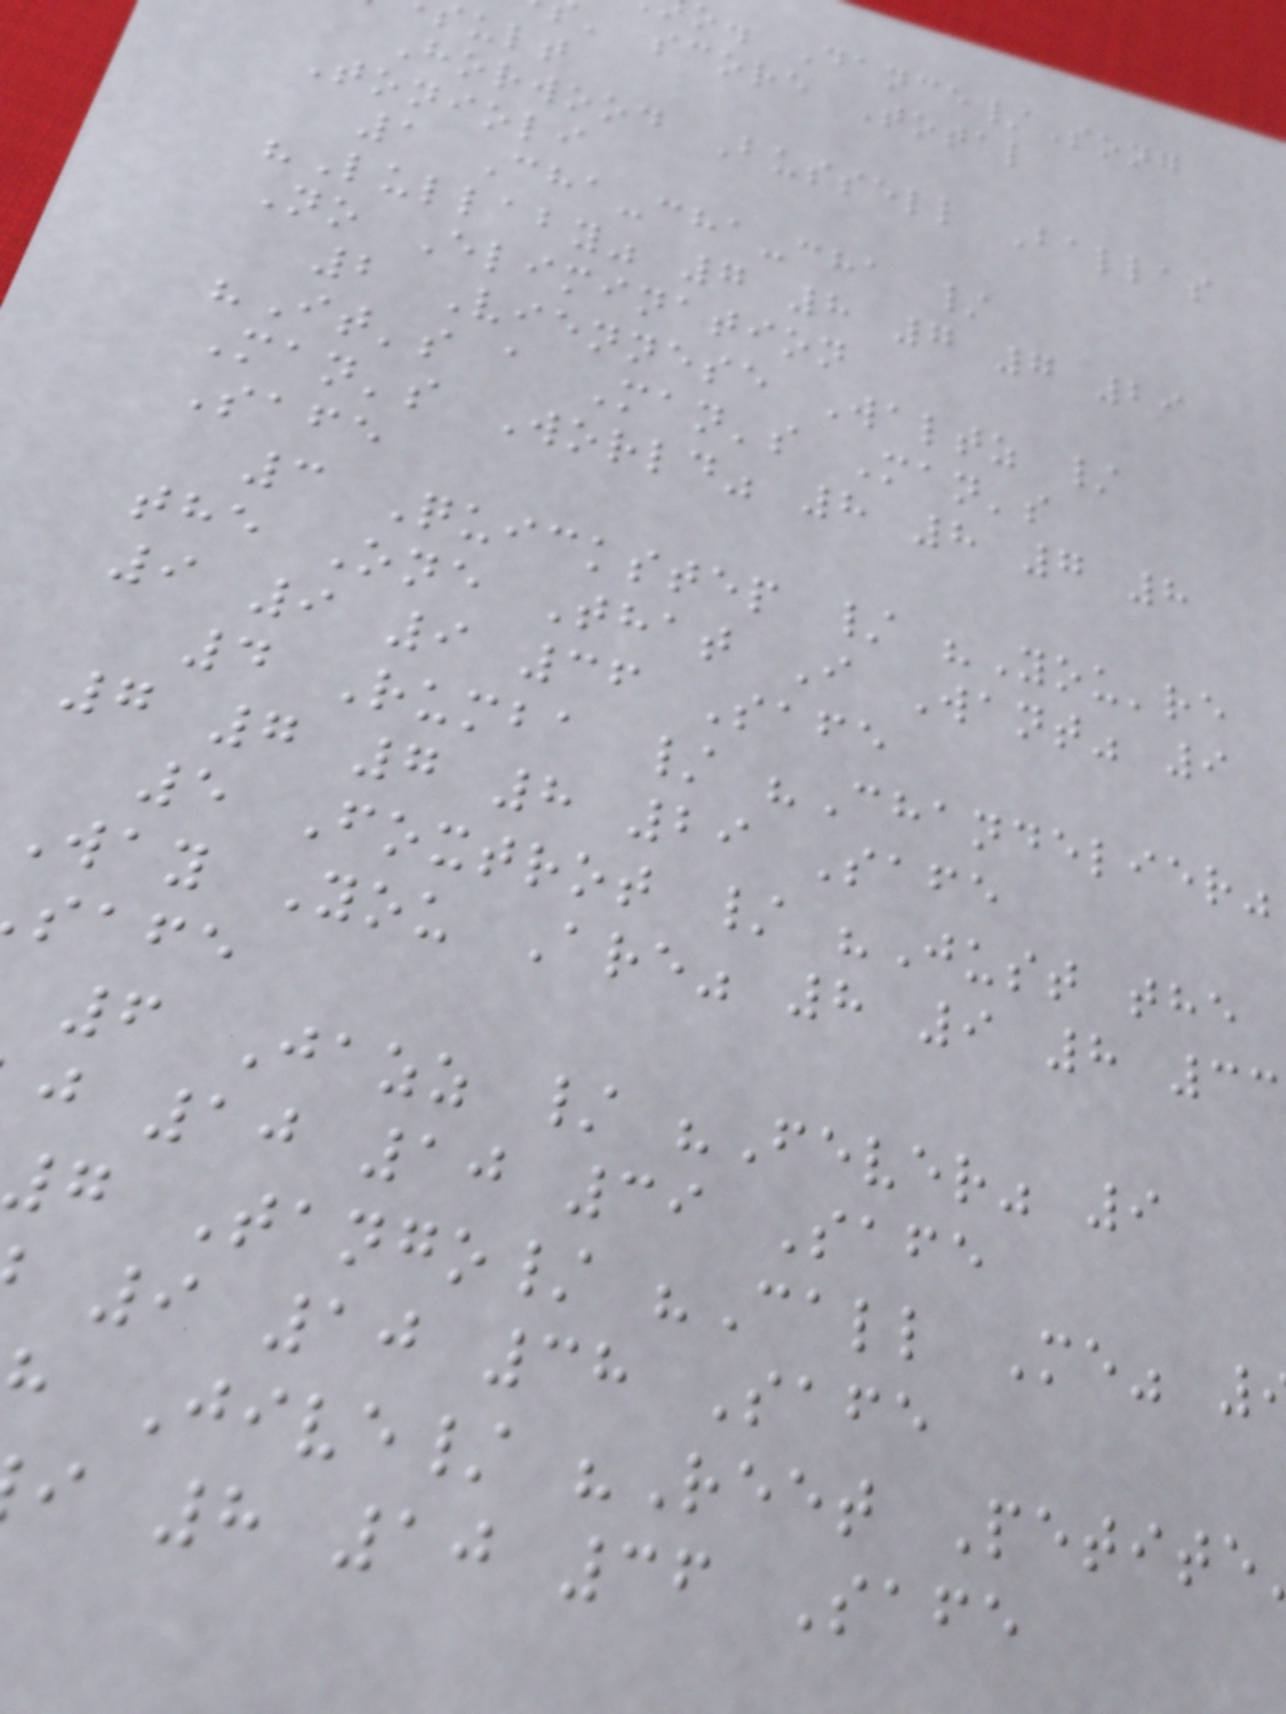o. Dance/Song
' score Total
Horwood Bussell Ballas
Tonioli
1 Cha-cha-cha /
"Lullaby" 7 8 7 7 29
No Elimination
2 Viennese Waltz /
"It's a Man's Man's
Man's World" 8 8 7 8
Safe
3 Quickstep / "You're
the One That I Want" 9
9 9 9 36 Safe
4 Rumba / "Chandelier"
7 7 7 8 29 Safe
5 Foxtrot / "Just the
Way You Are" 8 9 8 33
safe
6 Jazz / "Fever" 9
j 10 10 39 Safe
7 Tango/ "Call Me"
9 10 38 Safe
Jive/ "Reet Petite
i 8 10 36 Safe
